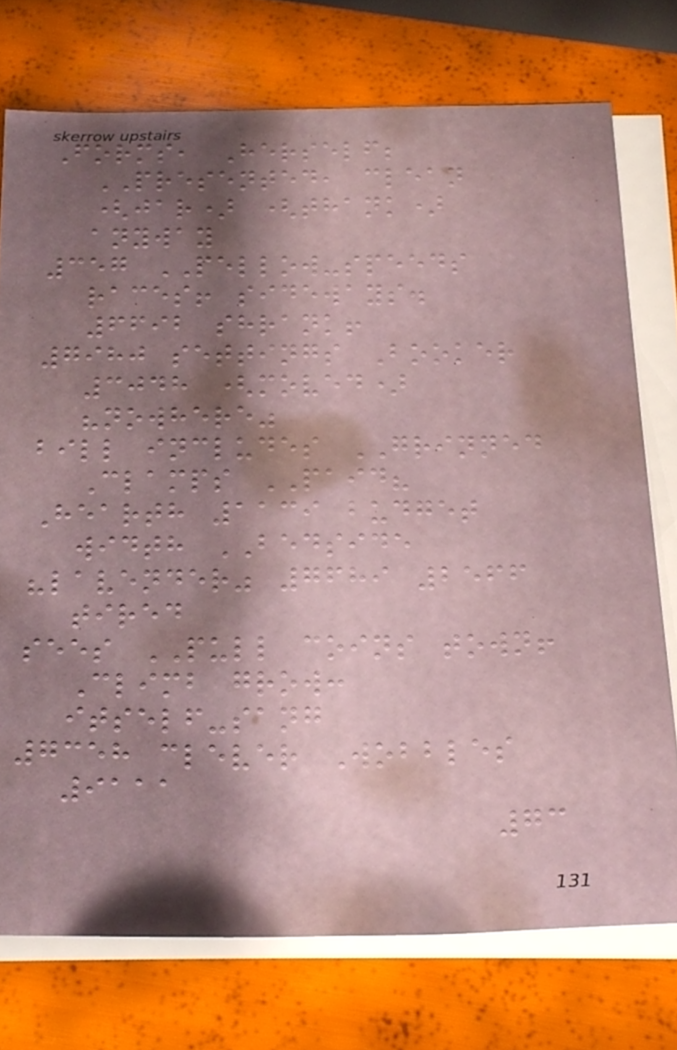Forms, Herself;
PRESENTED, clean
(jar) (thank)
anyway
357 PELLOW-speeds
races! sideways.
6692 shrank!
7980 settings Booker
3048 (moved)
"nowhere"
bill includes GRINNED
Clamps PAID?
Hearth 1139 budget
width BEDSIDE
"lavender" 7689 2566
tired
sees PULL coins town!
Climb grow:
itself-sang
7358 clever Wobbles
9111
73
